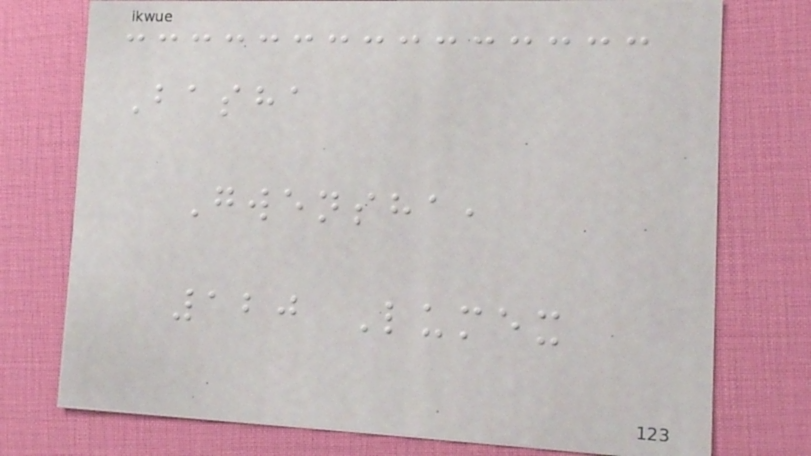Basha
Gwensha,
120 Lumex
